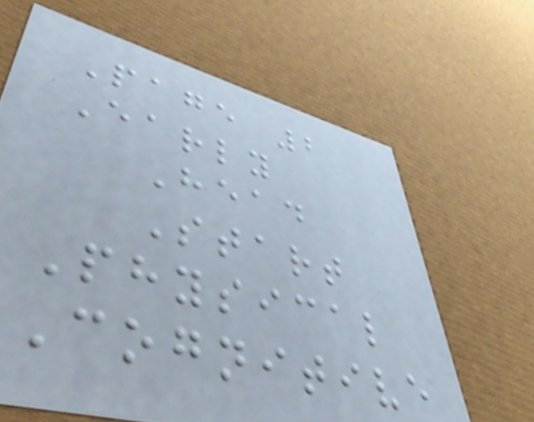Page 2
Early
Head
Start
Physical
Cognitive
